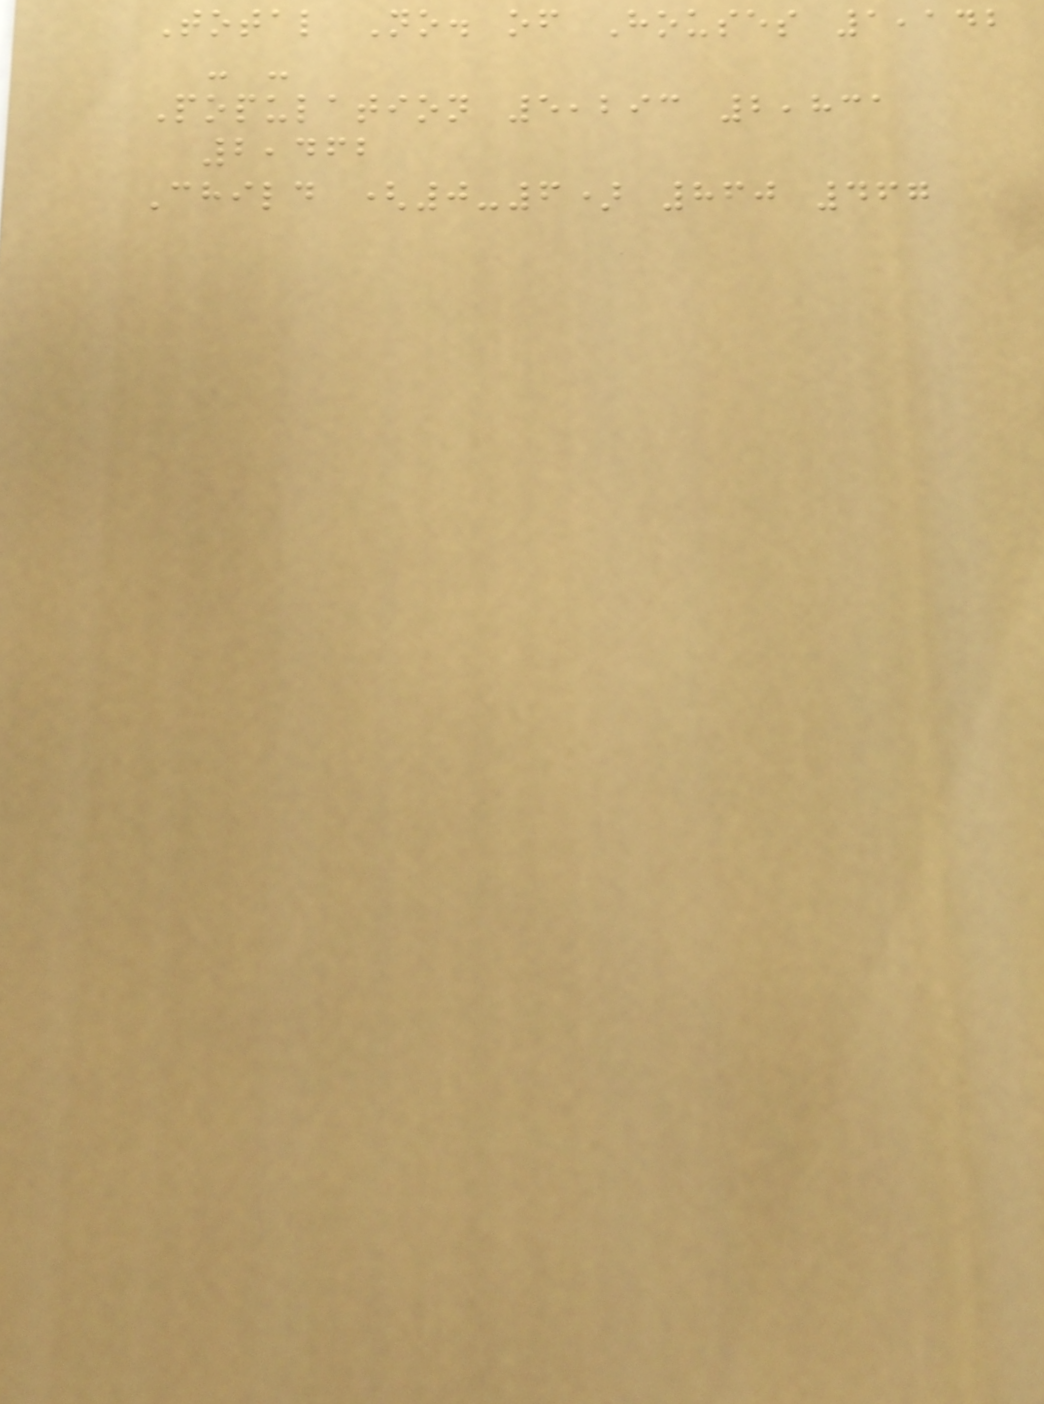Total No. of Houses 1,142
- -
Population 5,293 2,831
2,462
Child (0-6) 860 467
